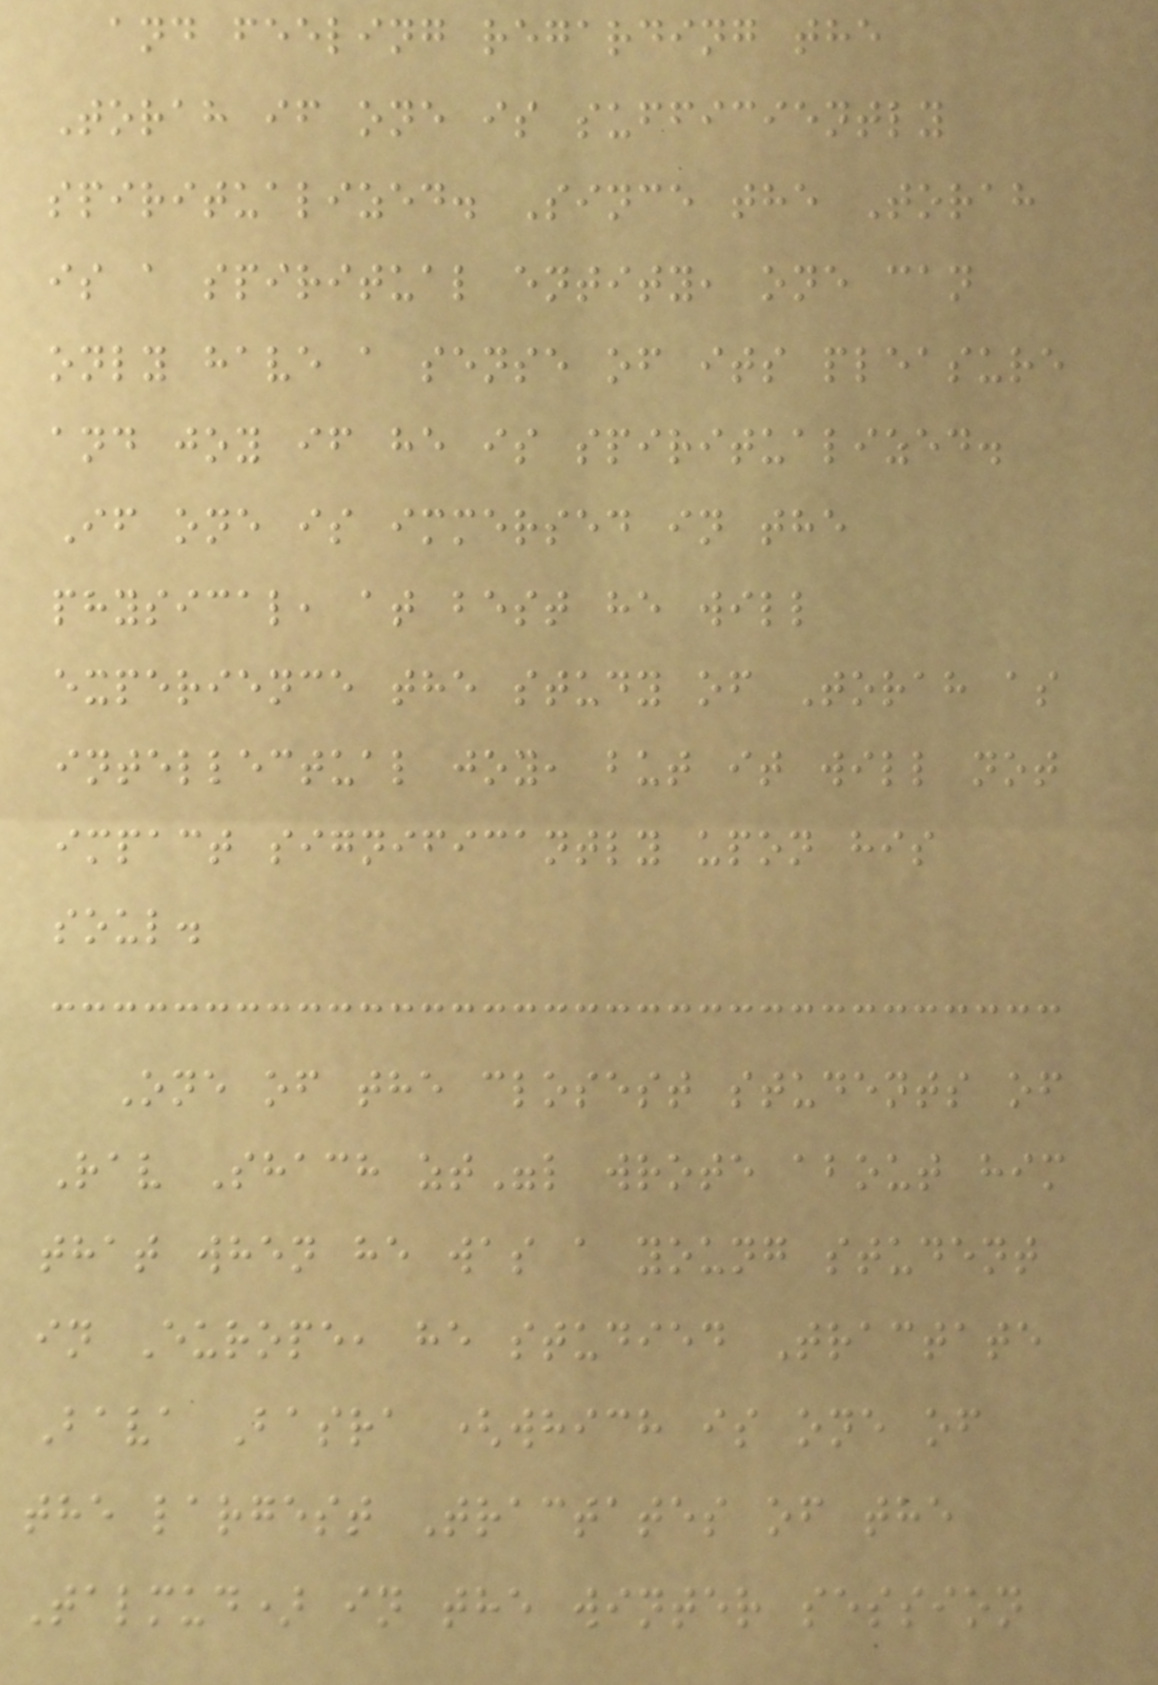and feeling regarding the
Torah if one is sufficiently
spiritualized. Since the Torah
is a spiritual entity, one can
only have a sense of its pleasure
and joy if he is spiritualized.
If one is immersed in the
physical, at best he will
experience the study of Torah as
intellectual joy, but it will not
impact significantly upon his
soul.
One of the closest students of
Rav Shach zt"l wrote about him
that when he was a young student
in Europe, he studied Tractate
Bava Basra (which is one of
the largest Tractates of the
Talmud) in the winter session
